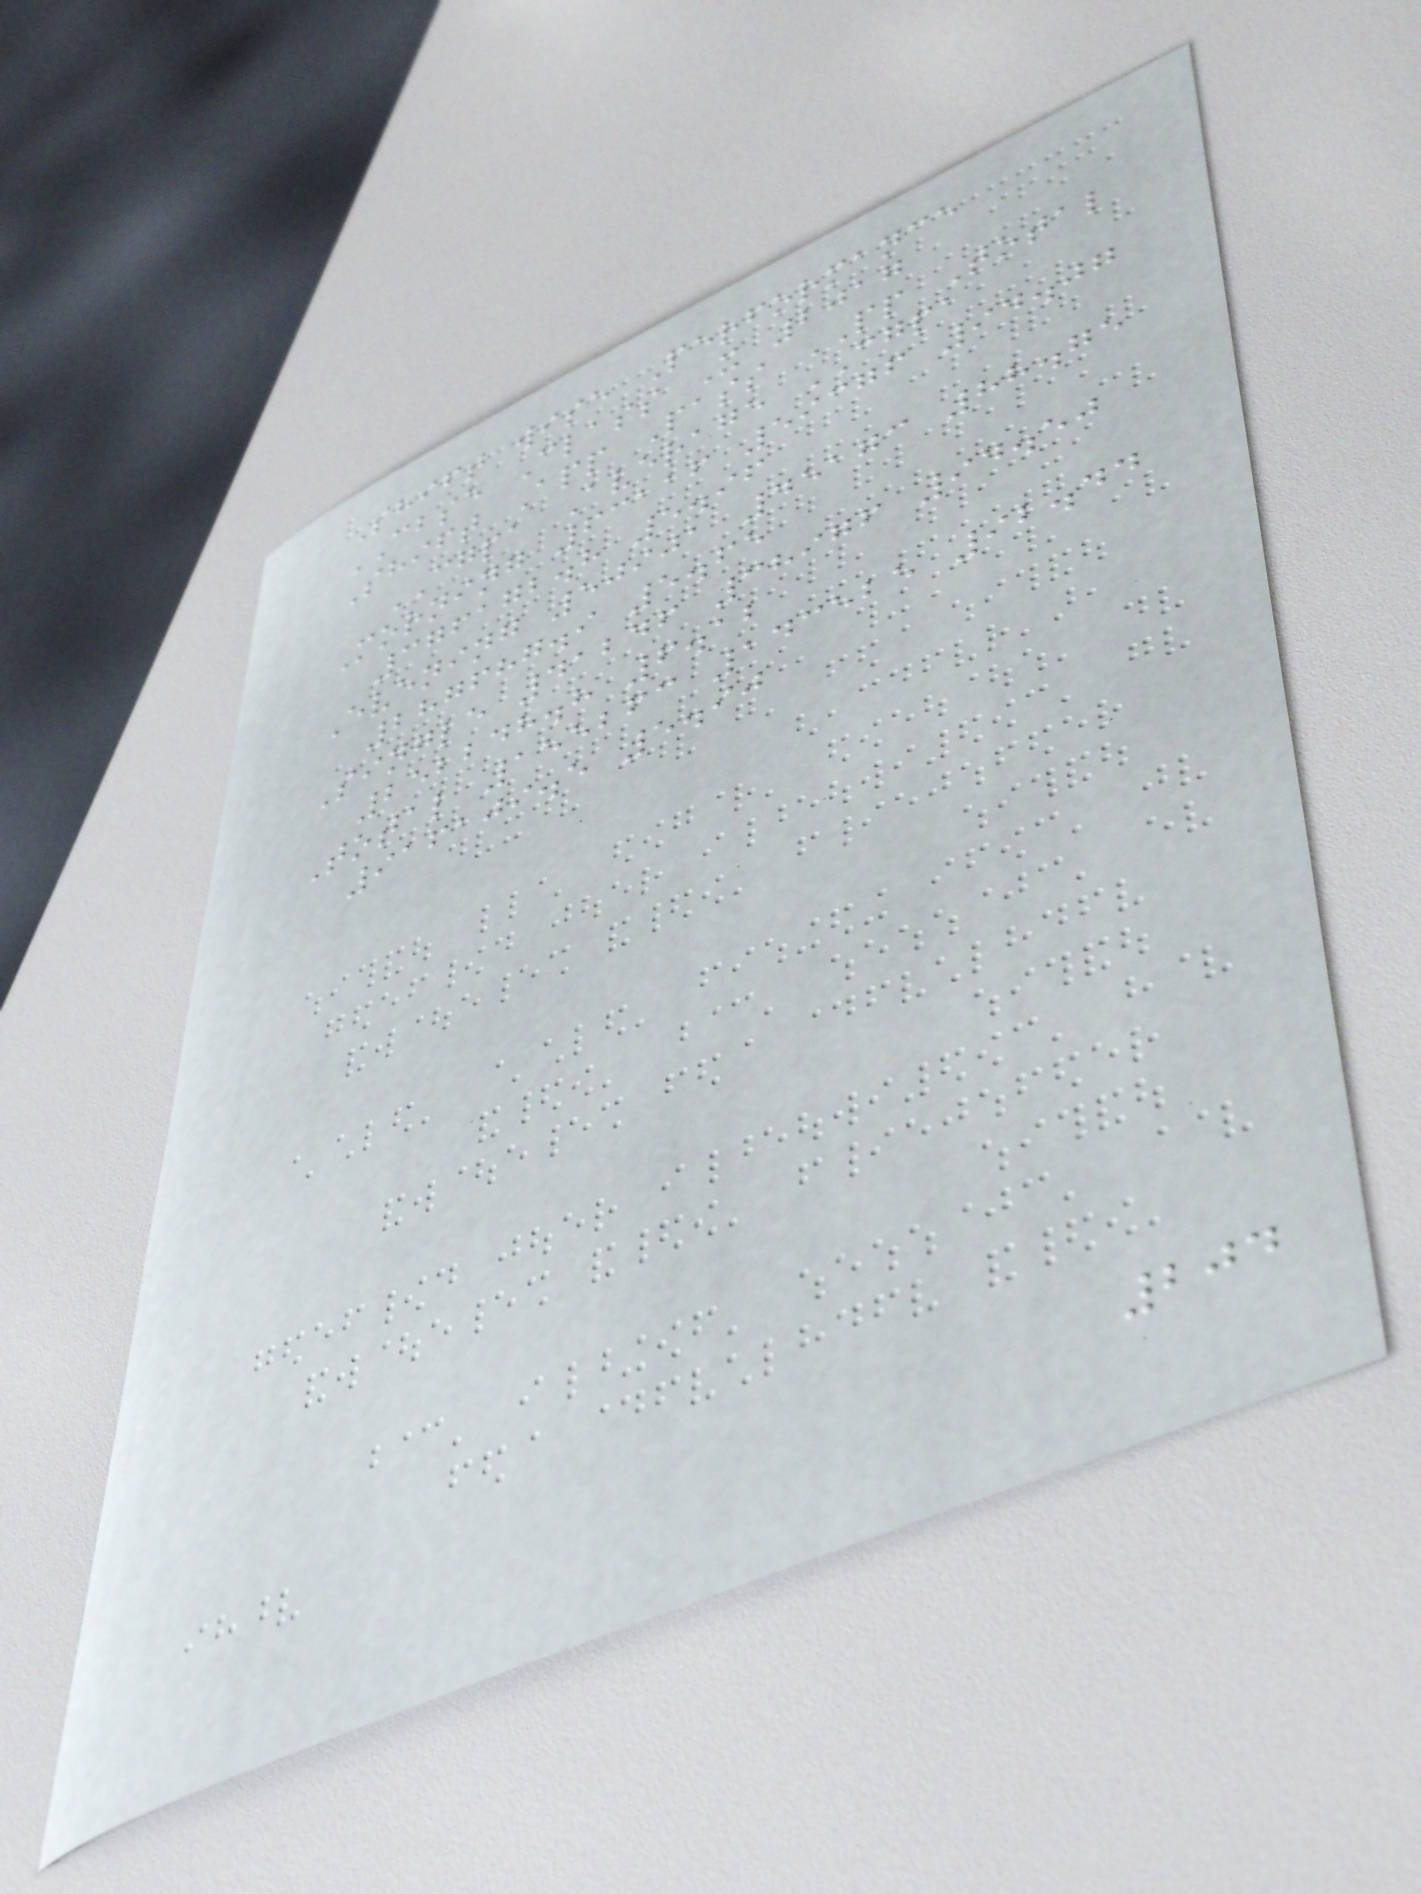Shift wise Performance
CBSE Class X 2017
Shift App Pass PP Total
CGPA Average CGPA
Morning 63116 59376 94.07
376172.8 5.96
Evening 50901 45173 88.75
287687.9 5.65
Single 41246 38976 94.50
252248.8 6.12
Total 155263 143525 92.44
916109.5 5.90
204
